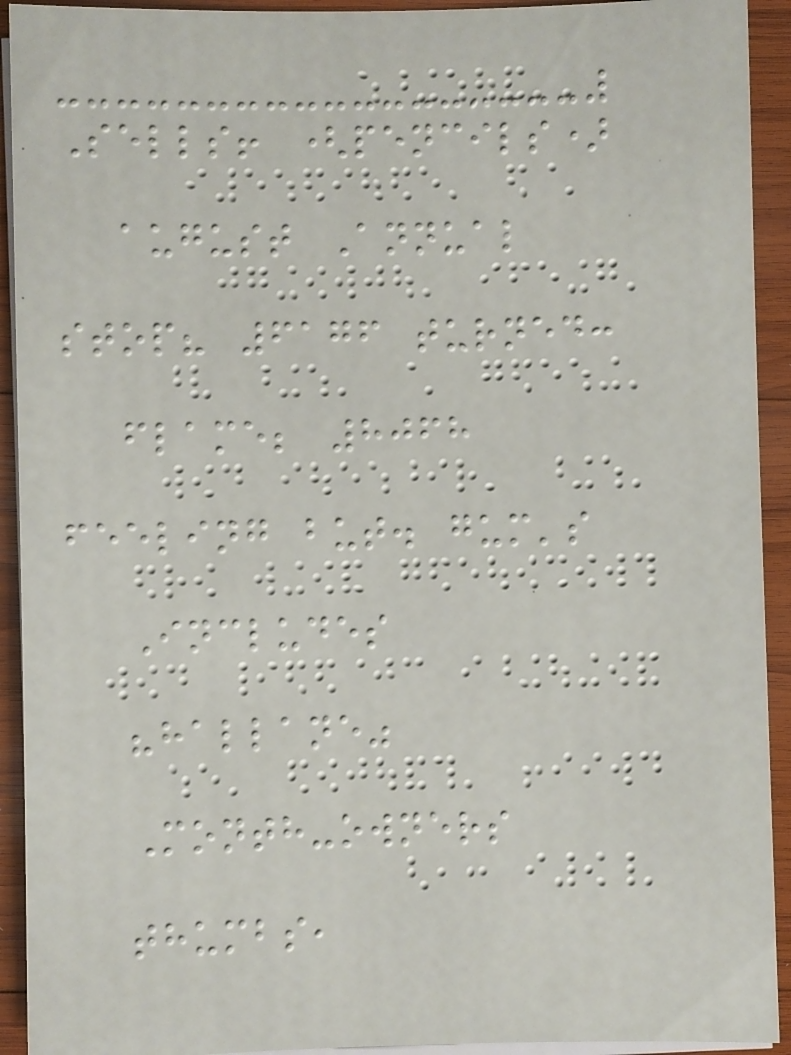Sells! (pencils)
august Annual
stop? 6176 turned:
flame; 8068
feeling but. gum's
Includes
"hallane"
Month-owners
thumbs,
